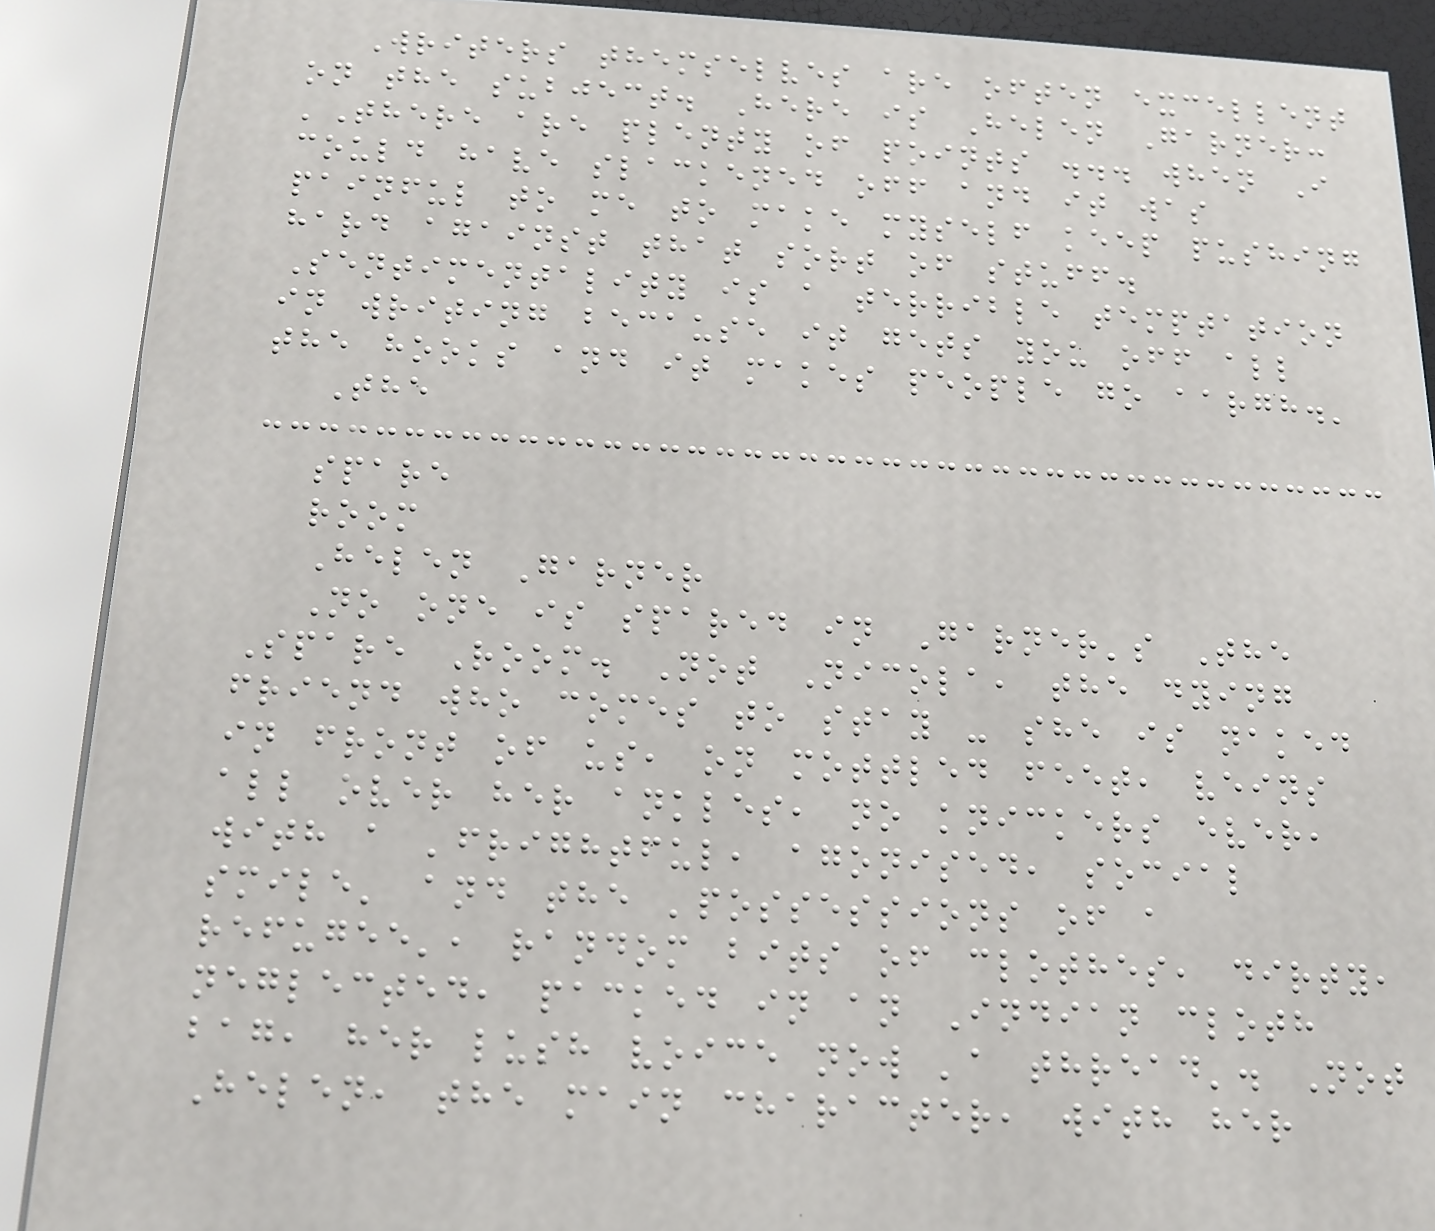Writers themselves are often excellent
on the subject. Here is Helen Garner:
'There are plenty of points ... when I
could have slackened off and it was
painful to me to make myself keep pushing
hard against that sort of stuff.
Sentimentality is a terrible temptation
in writing because it gets you off all
the hooks and it makes people go aargh.'
The
spare
room
Helen Garner
No one is spared in Garner's The
Spare Room. Not Nicola, the dying
friend who comes to stay - she is naked
in front of us, on mottled feet, veins
all over her ankles, no knickers ever,
with a 'frightful, agonised, social
smile' and the 'possessions of a
refugee', random bits of clothes, dirty,
neglected, packed in an Indian cloth
bag, her lush voice now 'a thread'. Not
Helen, the main character, with her
